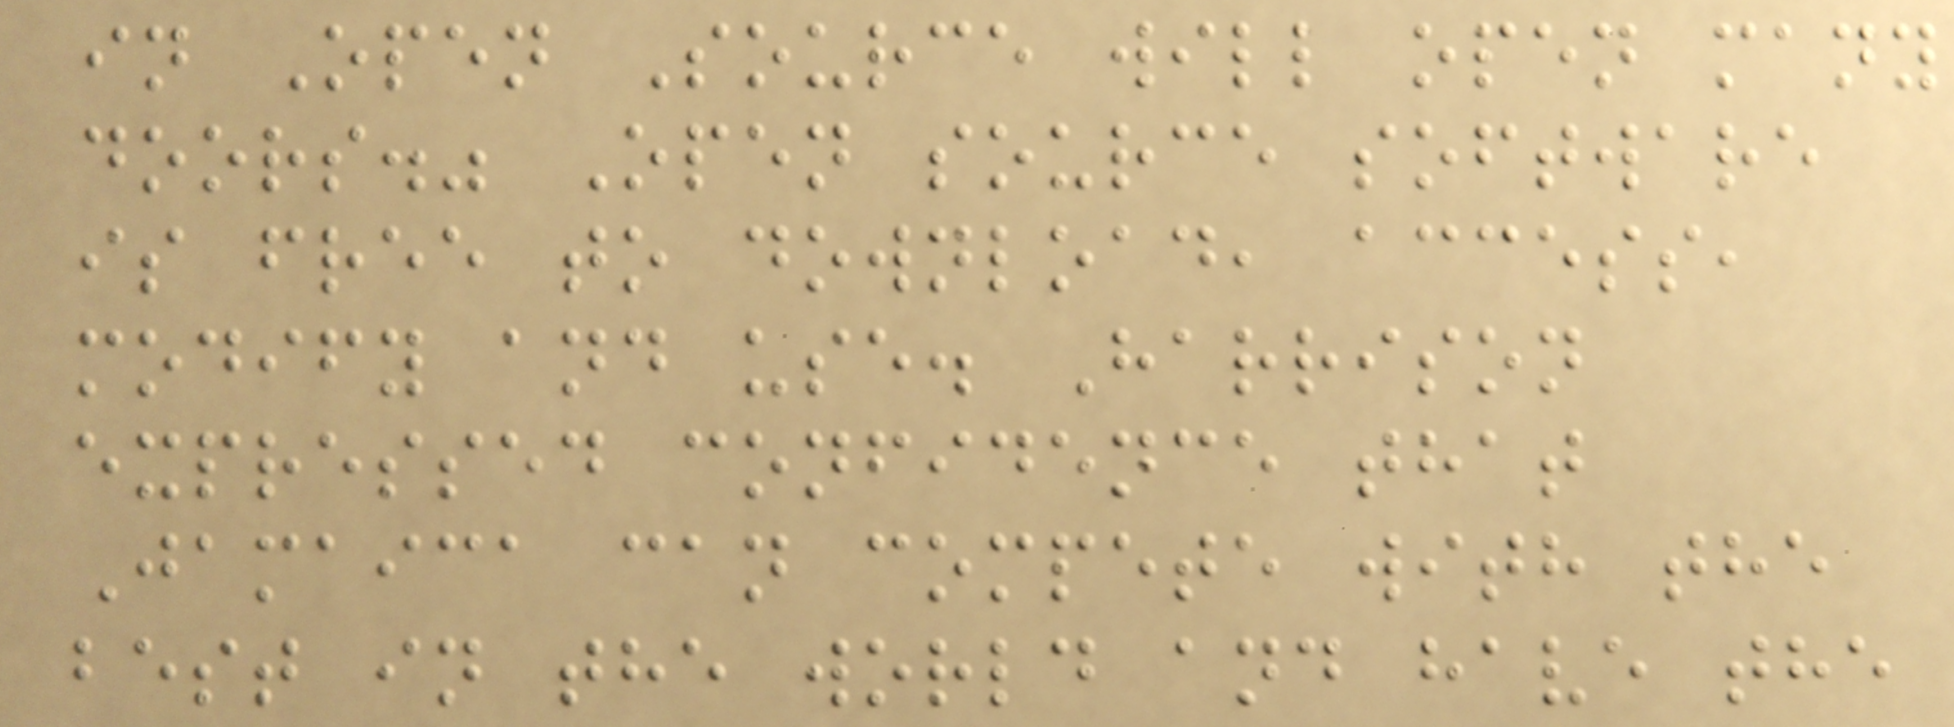in Open Source will open many
doors." Open source software
is free to download, access,
modify and use. Harrison
expressed confidence that
Jamaica can compete with the
best in the world and have the
